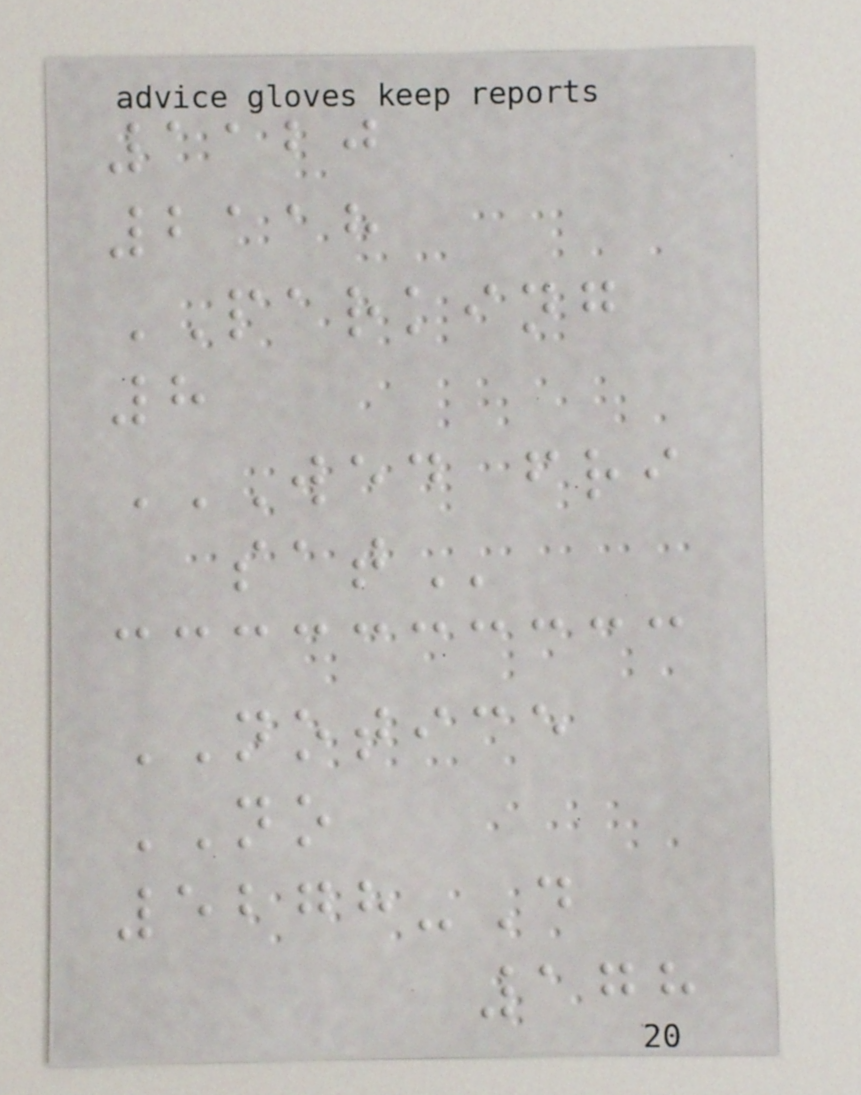1120
2118
PARKING
8
WED FRI
SAT
NOTICE
NO
5278-D
178
